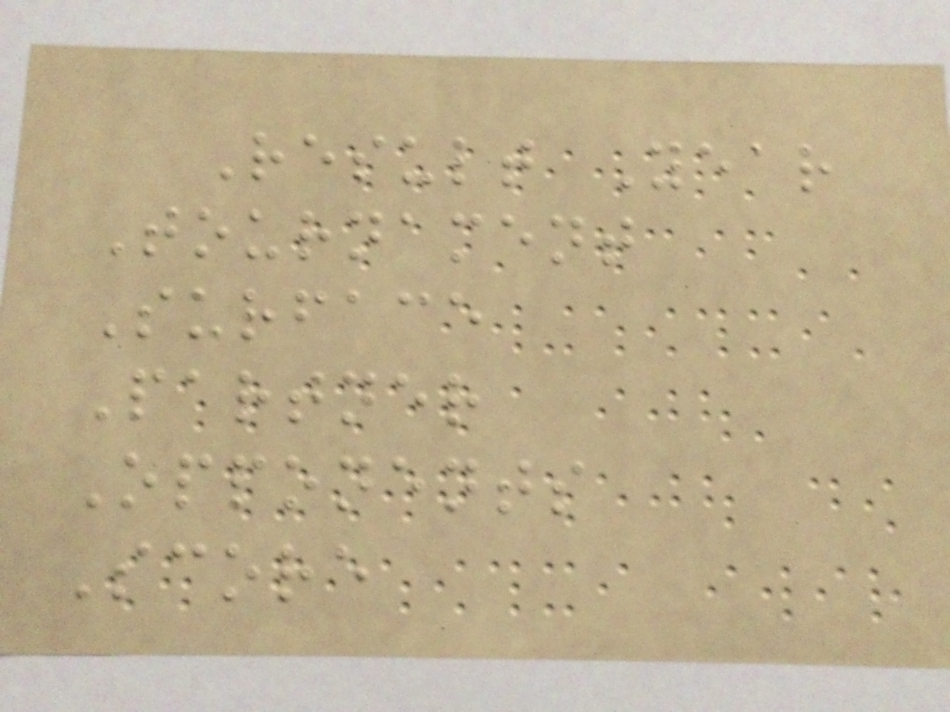Result Year
Tournament
Surface
Partner
Opponents
Score
